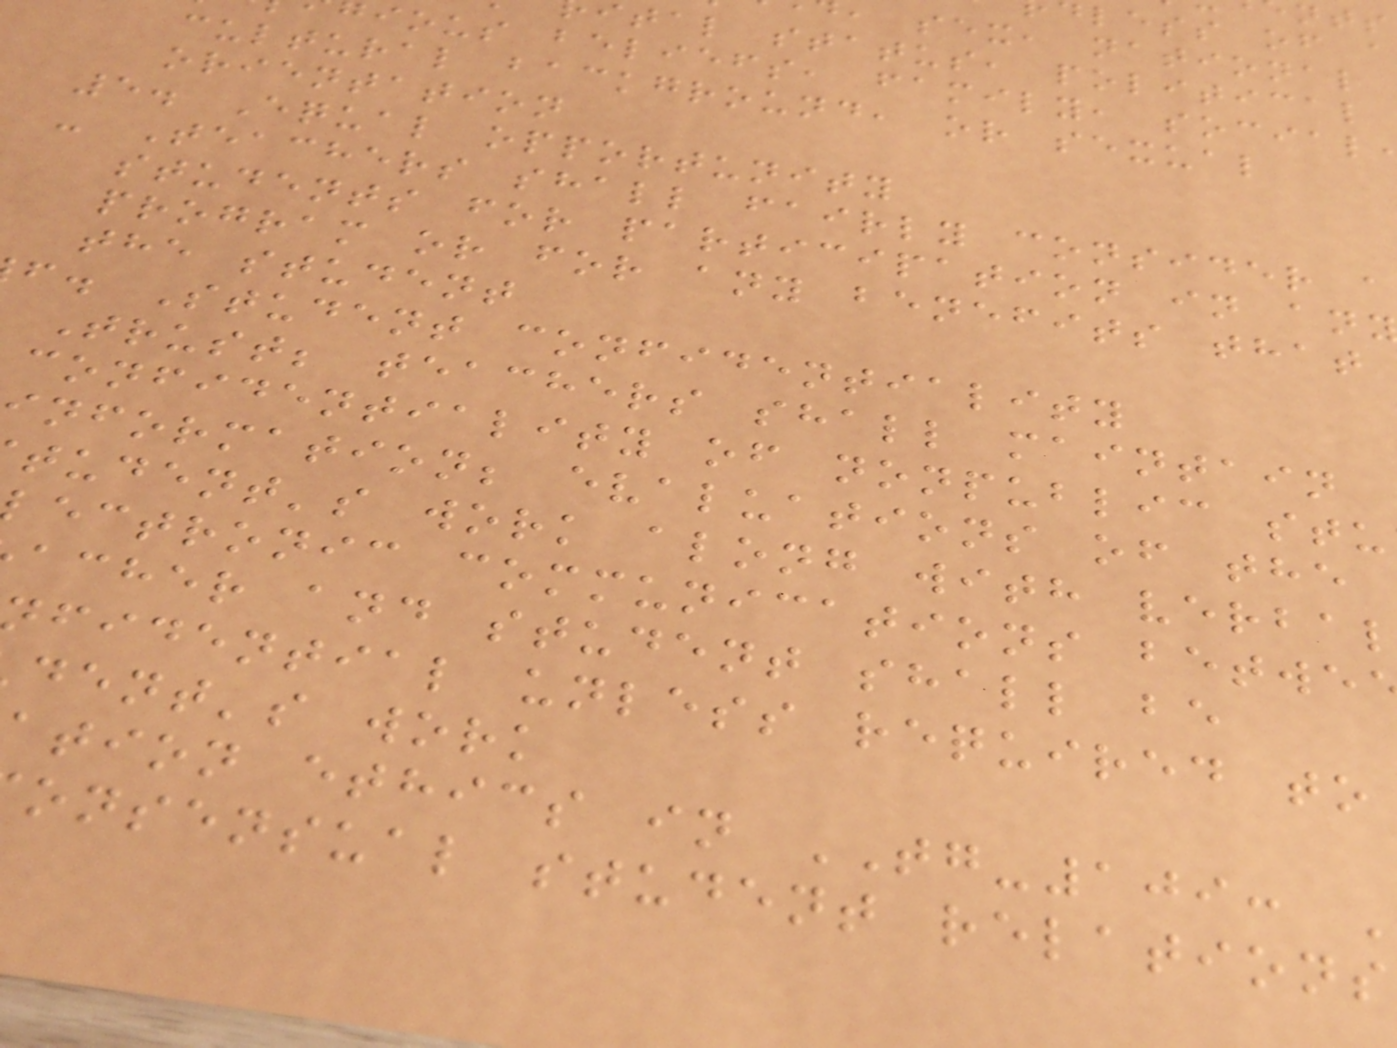, sex, national
tal status, political
ious beliefs, family, social
cultural background, or sexual
orientation
5. Equal opportunity
- Teachers shall fairly consider a
students for participation in an
program or for any benefits that
the student
f. Student confidentiality
Trust; teachers shall maintain
confidentiality of nonpublic stu
nformation; evaluations of the
tudent's work along with verba
ectronic communications betwe
acher and student shall be
fidential unless required to
dent's work
tion ethics in TG-109:
onsensual student relations
